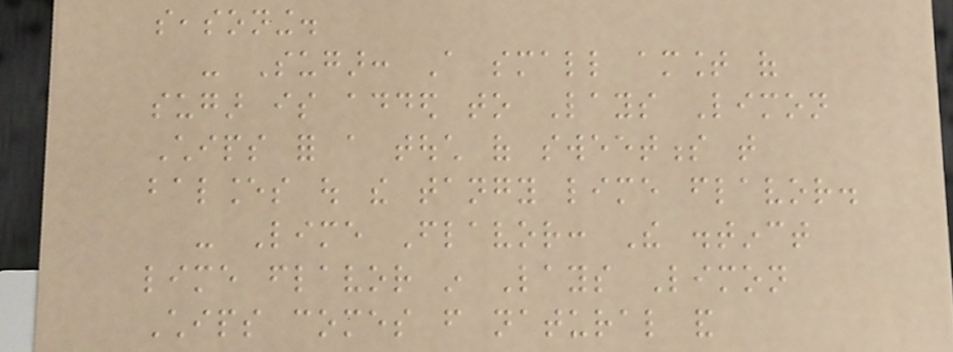seasoning.
- Sugar: A small amount of
sugar is added to Lays Limon
Chips for a touch of sweetness that
balances out the tangy lime flavor.
- Lime Flavor: The distinct
lime flavor in Lays Limon
Chips comes from natural and
